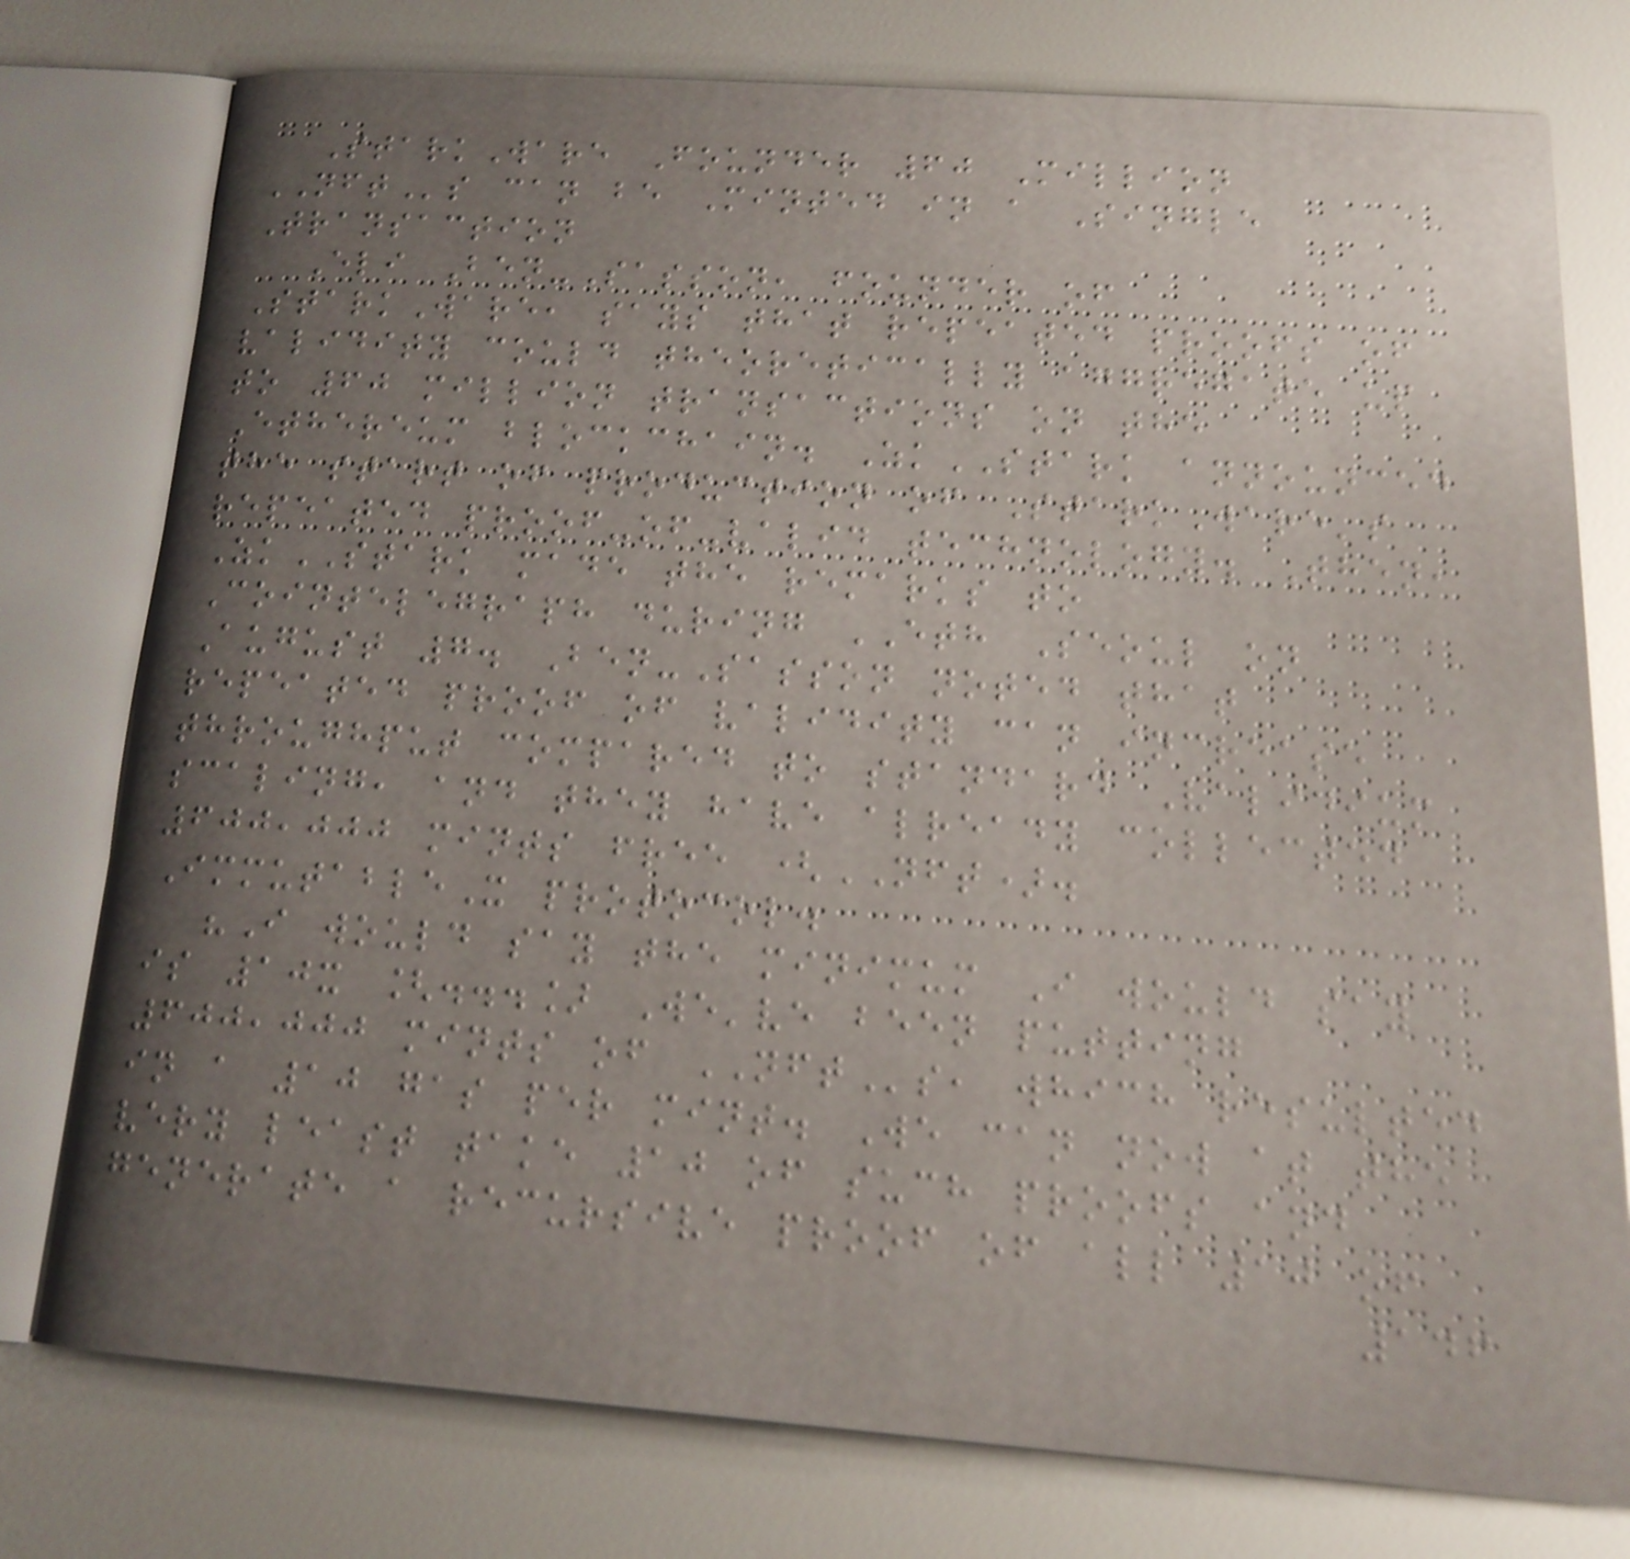StarkWare Founder 60 Million
NFTs can be Minted in a Single
Transaction
Eli Ben-Sasson, founder of
StarkWare, says that repeated proofs of
validity could theoretically aggregate up
to 60 million transactions on the
Ethereum blockchain. ZkSTARK announced
the start of production of StarkWare's
repeated proof-of-valid technology. Then,
ZkSTARK made the remarks to
Cointelegraph during ETH Seoul on
August 7. Ben-Sasson noted that
repeated proof of validity can increase
throughput compared to standard Validium
scaling, and they have already collected
600,000 mints free (NFT).
ImmutableX protocol.
"I would say the minimum I would say
is 10x [...] We've been putting
600,000 mints of NFTs, which resulted
in a 10 gas per mint. We can now at the
very least take 10 of such proofs and
generate a recursive proof of all 10 of
146
